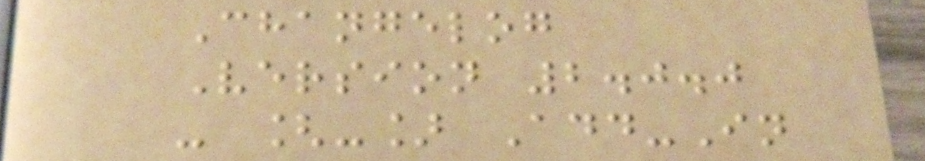Changelog
Version 2.0.0
- [-] Add-In
